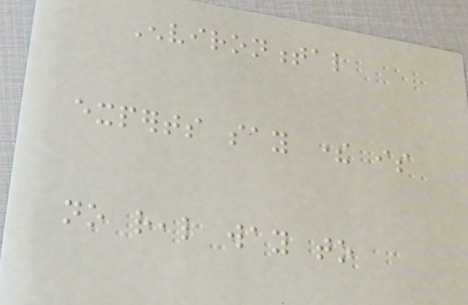Environmental
experts say there is
no real way to
